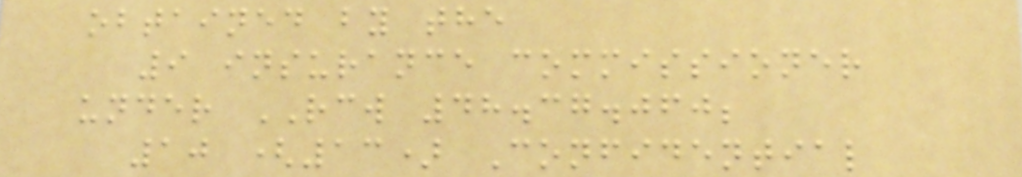obtained by the
9 insurance commissioner
under RCW 48.37.060;
10 (13) Confidential
